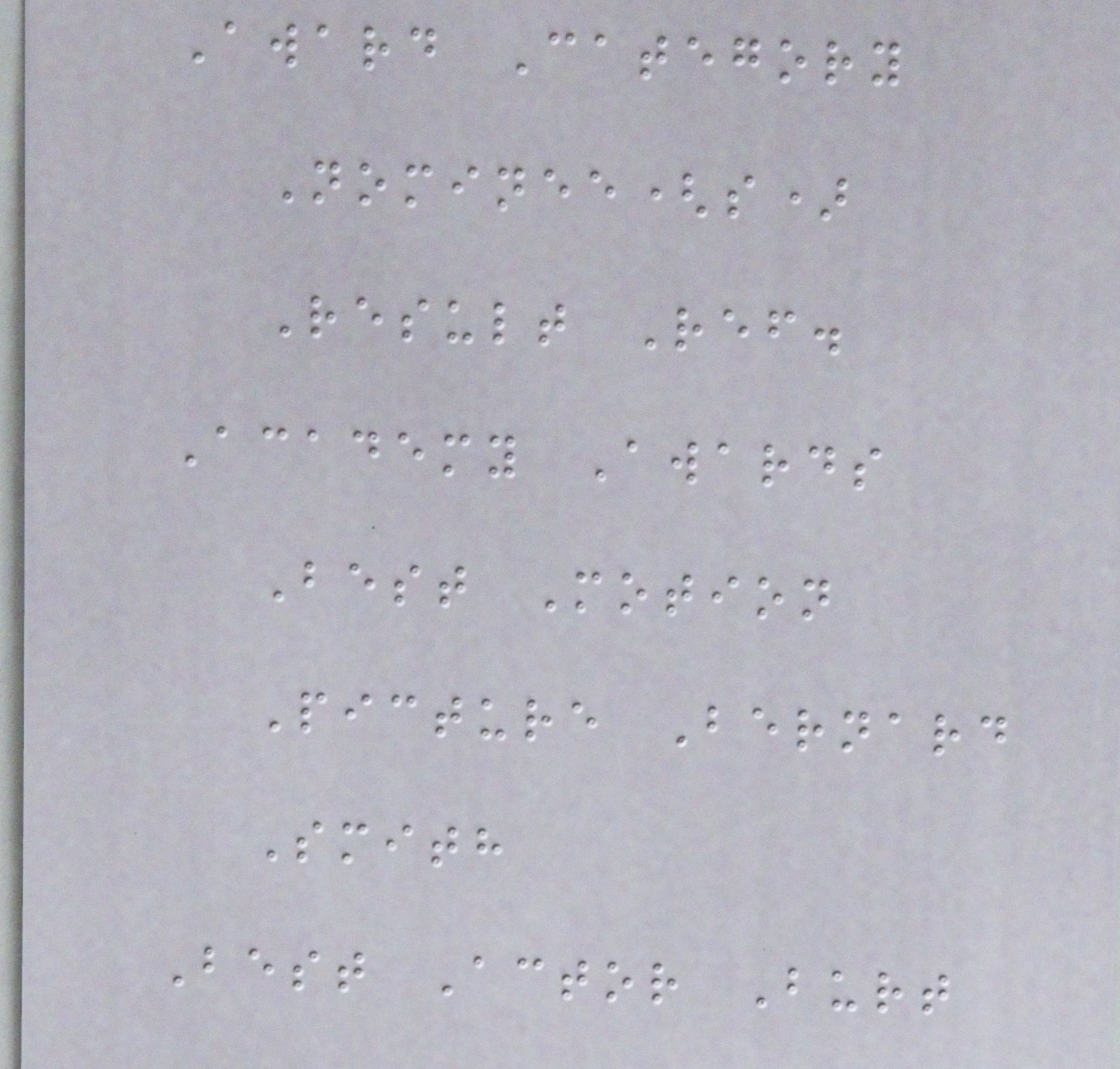Award Category
Nominee(s)
Result Ref.
Academy Awards
Best Motion
Picture Bernard
Smith
Best Actor Burt
